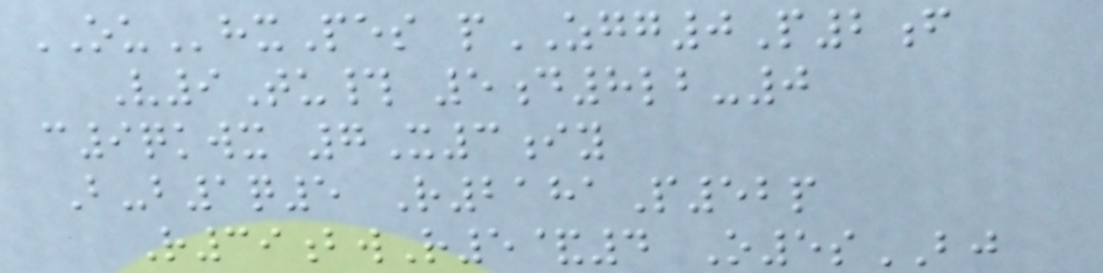OUhxPes pZGG0P2f
V9Tu# 5d8lb-0
c9qkwx 7X3iy
B-b1q5 R2181P52p
R39bwR5&4 O5sBJ
